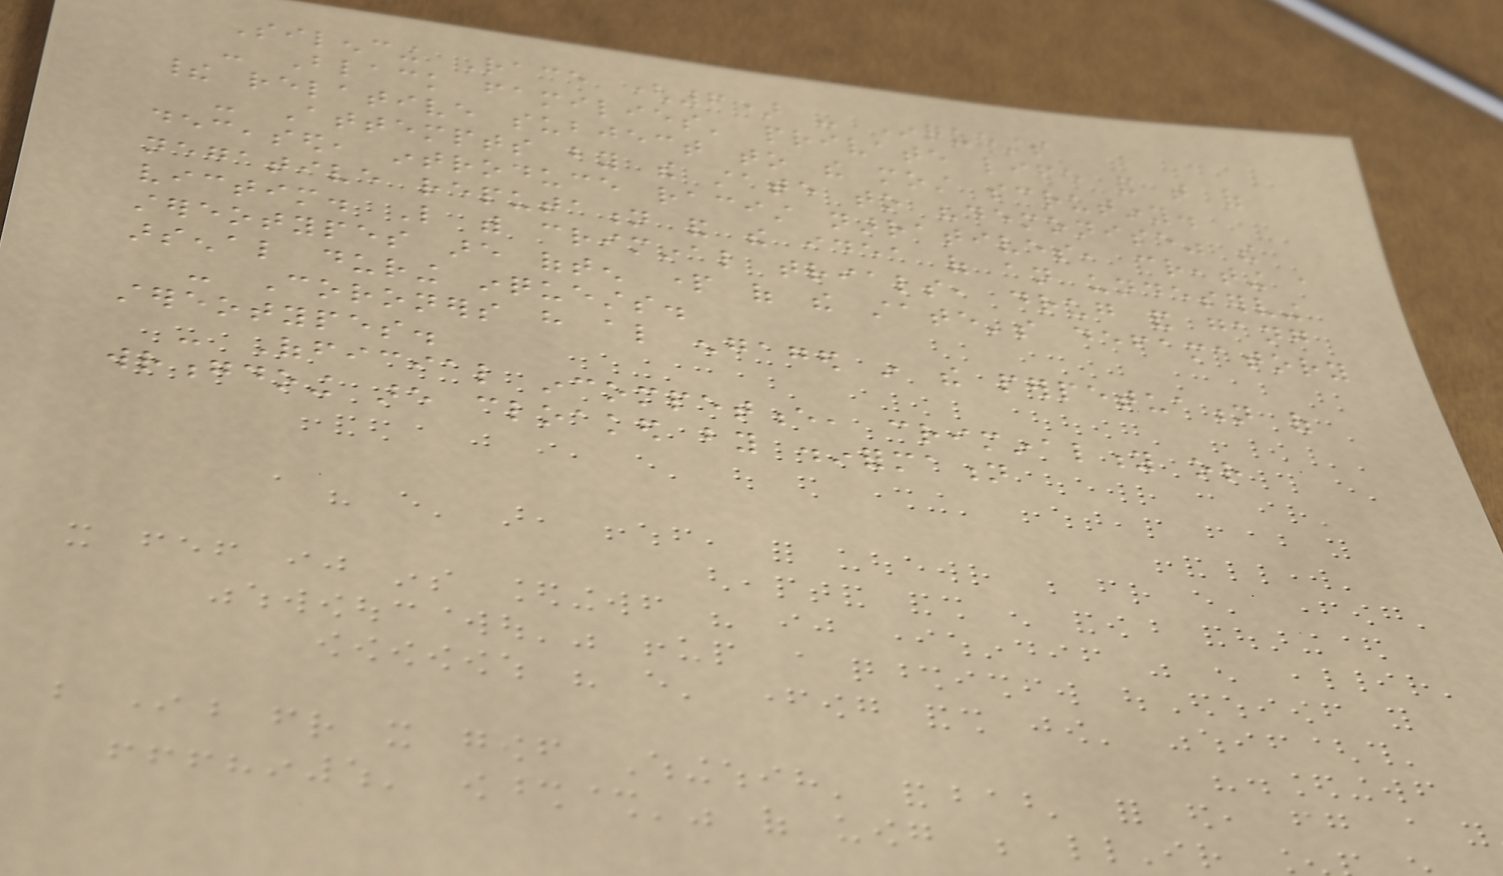Silencing Race (6) - Inquests
- Black families' private life and that of
their relative subject to the most scrutiny.
- Attempts by the state to "demonise" the
deceased, introduce racist narratives, creating a
negative reputation and the idea of an undeserving
victim. Like with criminal trials, drug and gang
stereotypes are often part of the state's defamatory
arsenal during inquests.
- Coroners have also engaged in the perpetuation of
stereotypes.
- Official incompetence, criminality or
wrongdoing are cloaked by disinformation
